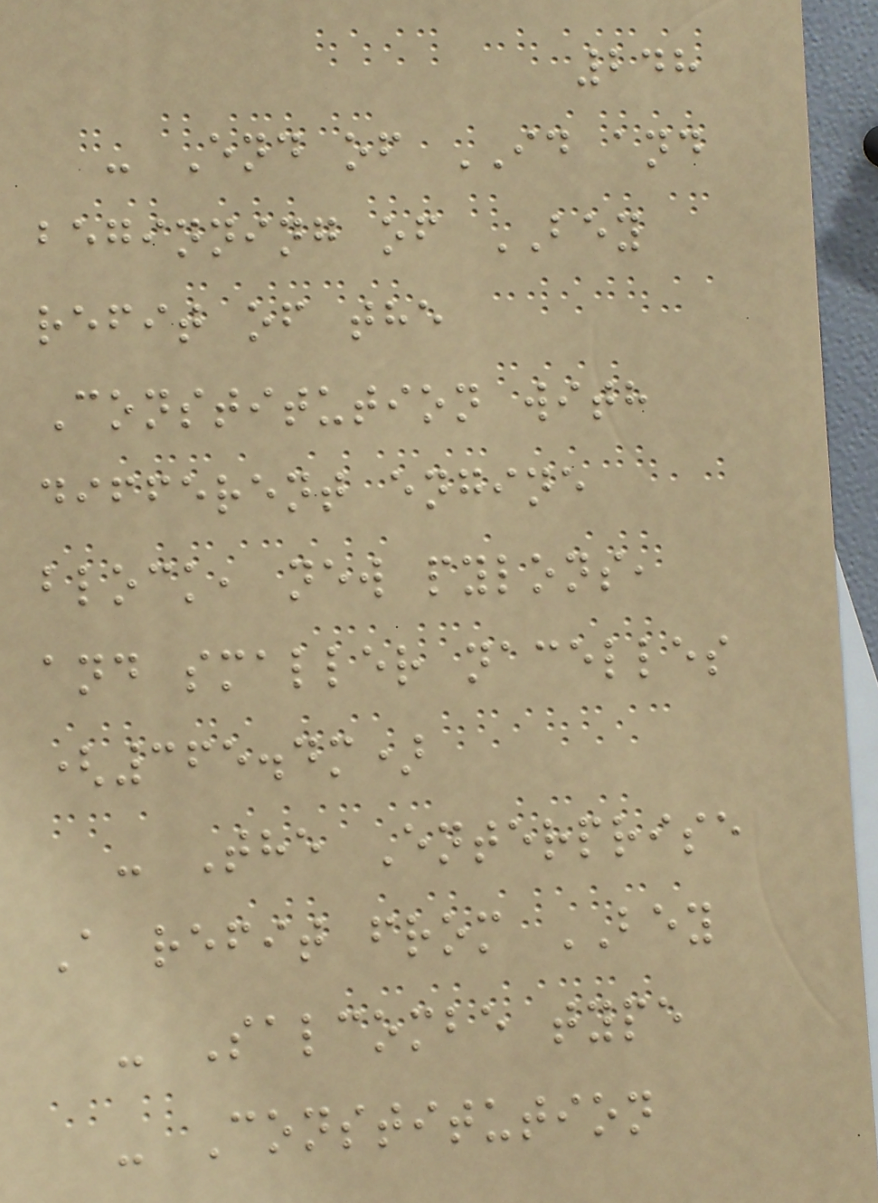248
- End of ID and
beginning of BEY
refit of the
Constitution with
different engine
block, new pylons,
and smaller nacelles
(365.4m)
- The Enterprise
A refit from BEY
- Salcombe type
- Constitution
